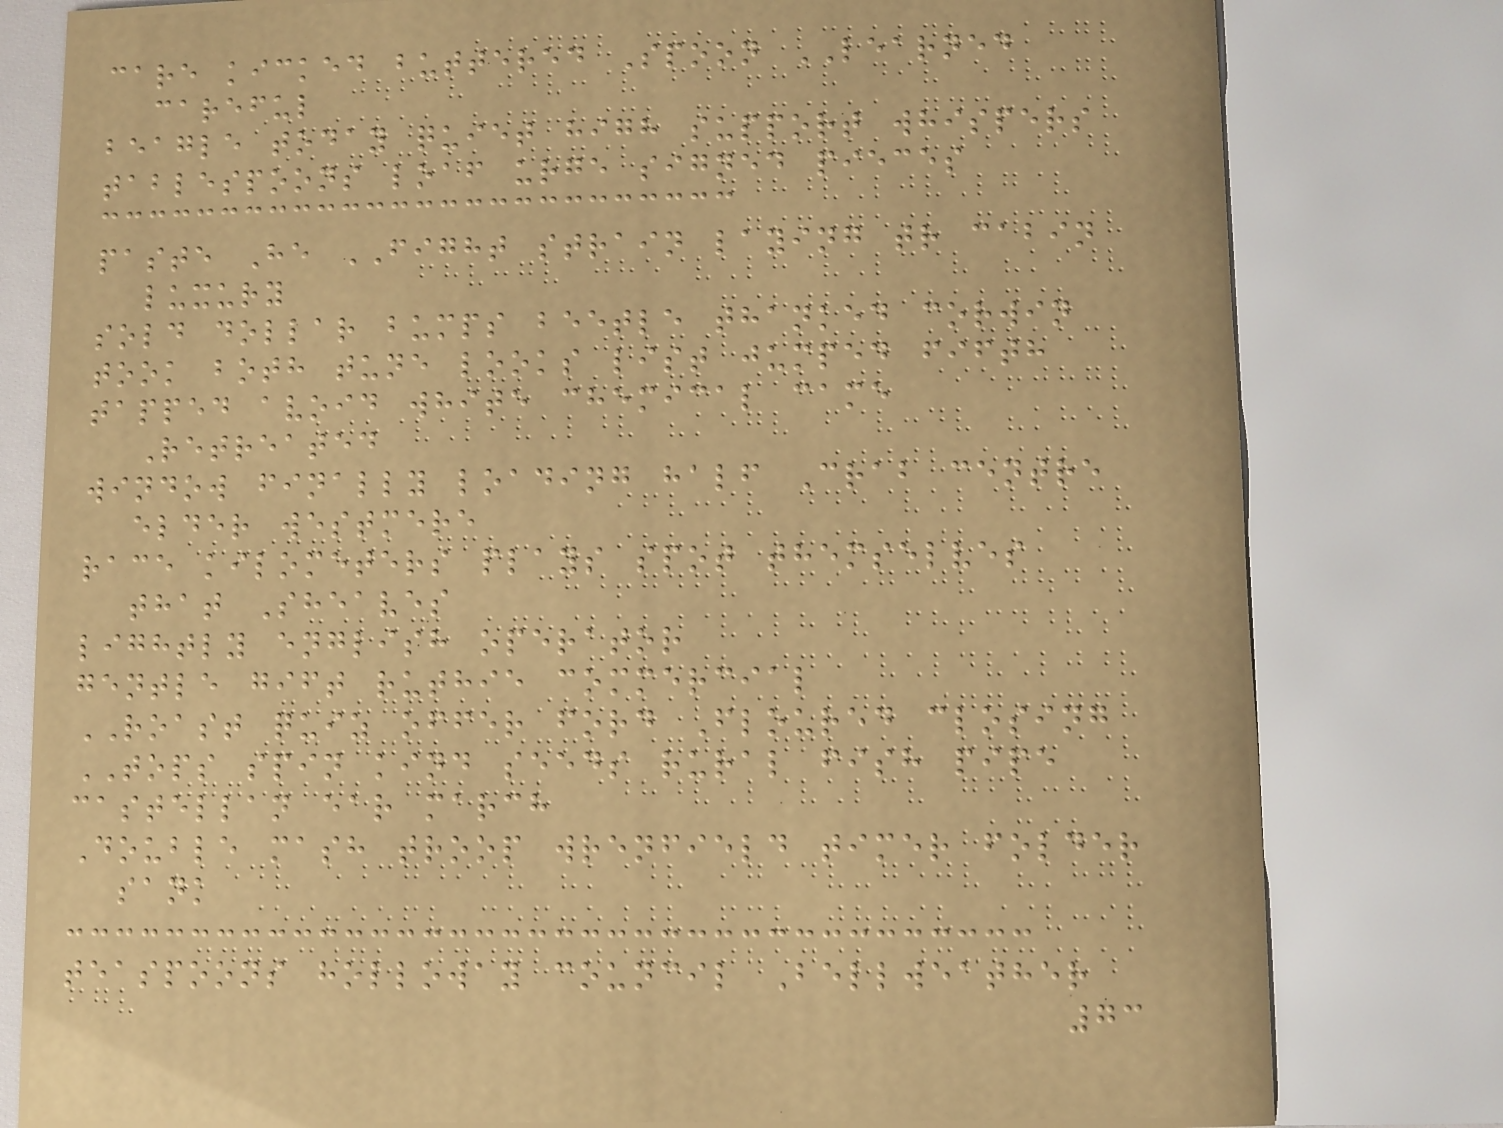care kicked buttered Spoon LEARNED
careful
beagle today quiet high support whispers
tablespoons loaf urge signed pieces
paste He FIGHT strain laying tr cabin
luxury
sold dollar bumps beetle thanked corwin
took both tune looks list jumped fifth
tapped avoid white chemical came
Retreated
window finally loading half Crab centre
elder westmere
race kilometers plays spot themselves
that Sheaves
lightly english operator
gentle gift ruthie commercial
ROAST quiz offer ford Floured closing
TOPS spin kind seeds rural fish pipe
castellan ear march
Double mash troop wrenfield timer folder
sank
teaspoons holloway council Bellweather
73
